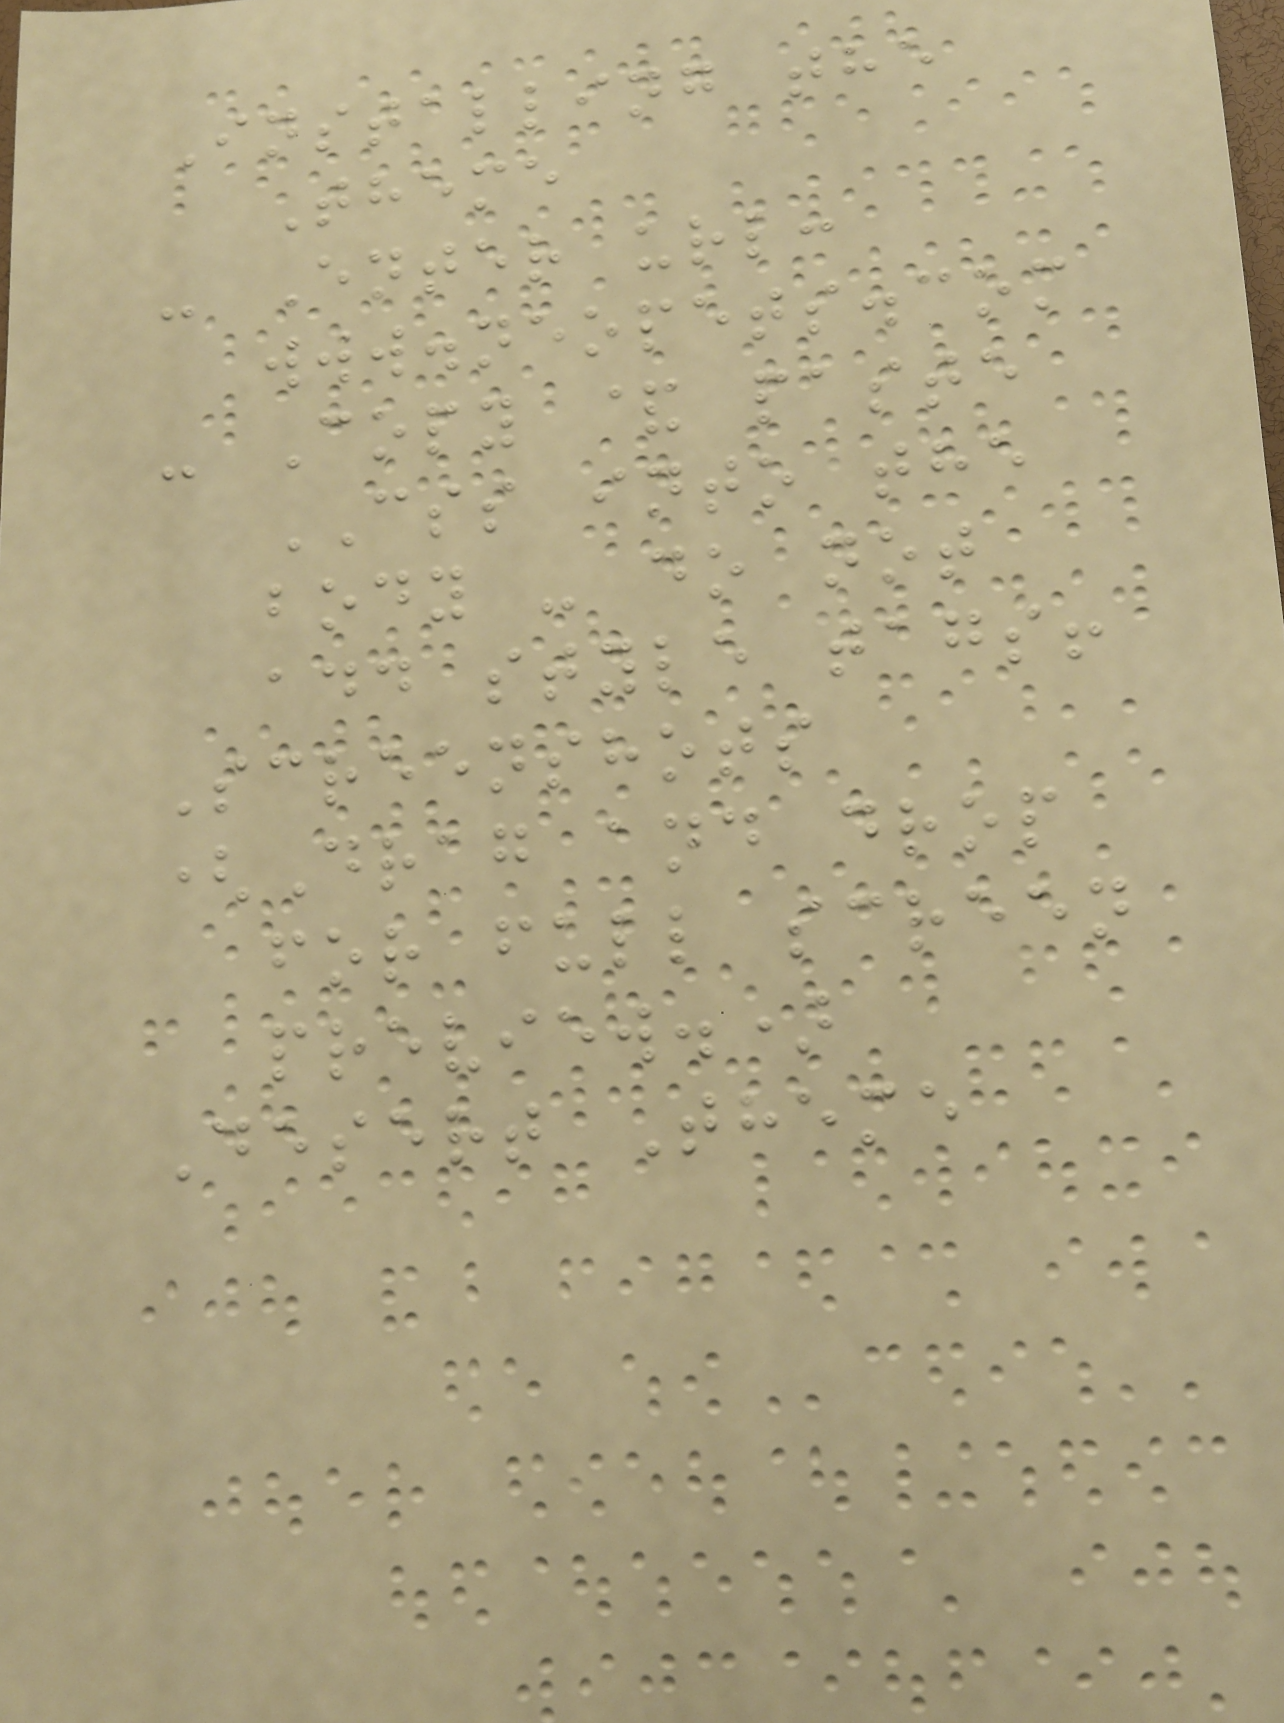Installing the
Theme
- Enter url:
www.neopets.com
- Copy & paste
CSS into the
body - do not
add style tags!
Screenshots
(Drag and drop
for full screen
preview.)
Desert Theme
